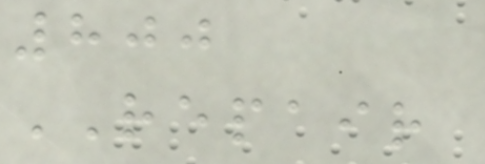800
REPAIR
